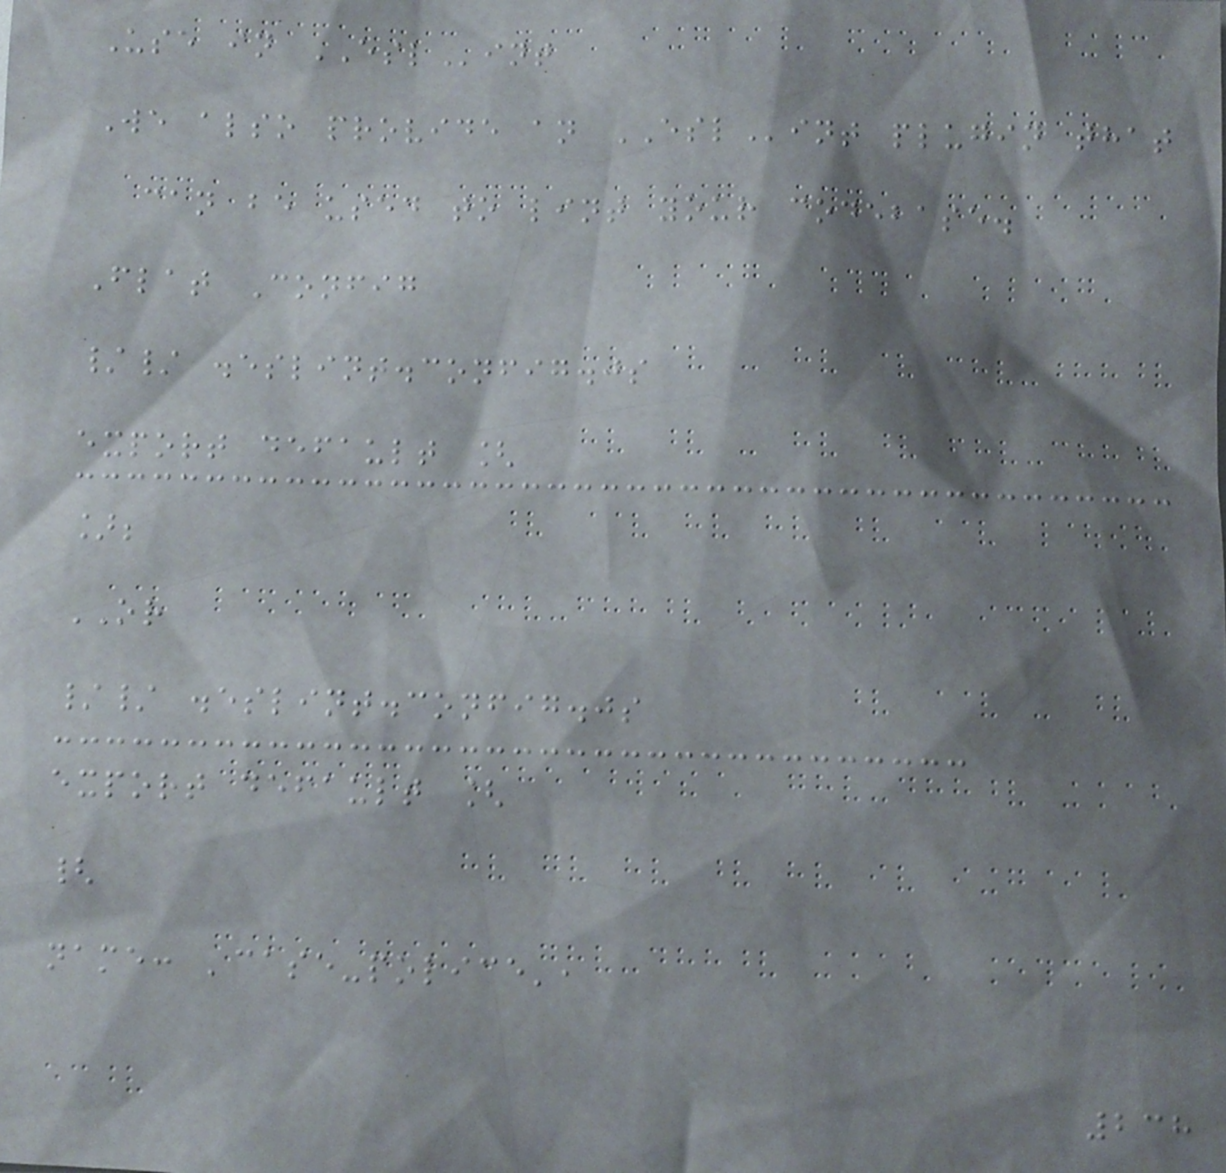Use in ESLint
We also provide an ESLint plugin that
can be used to lint your codebase.
Flat Config
// .eslint.config.js
export default [
];
OR
// .eslint.config.js
export default [
{
name: 'case-police',
238
